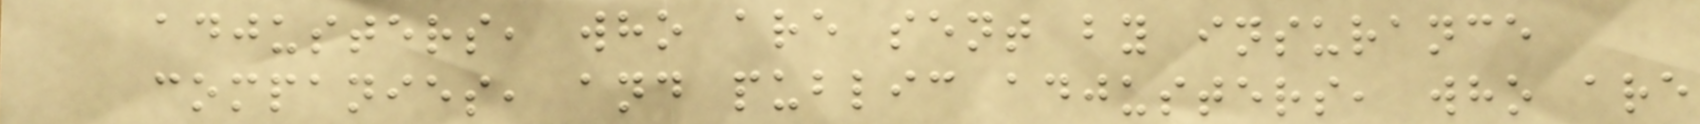adjusters, who are sent by insurance
companies, and public adjusters, who are
